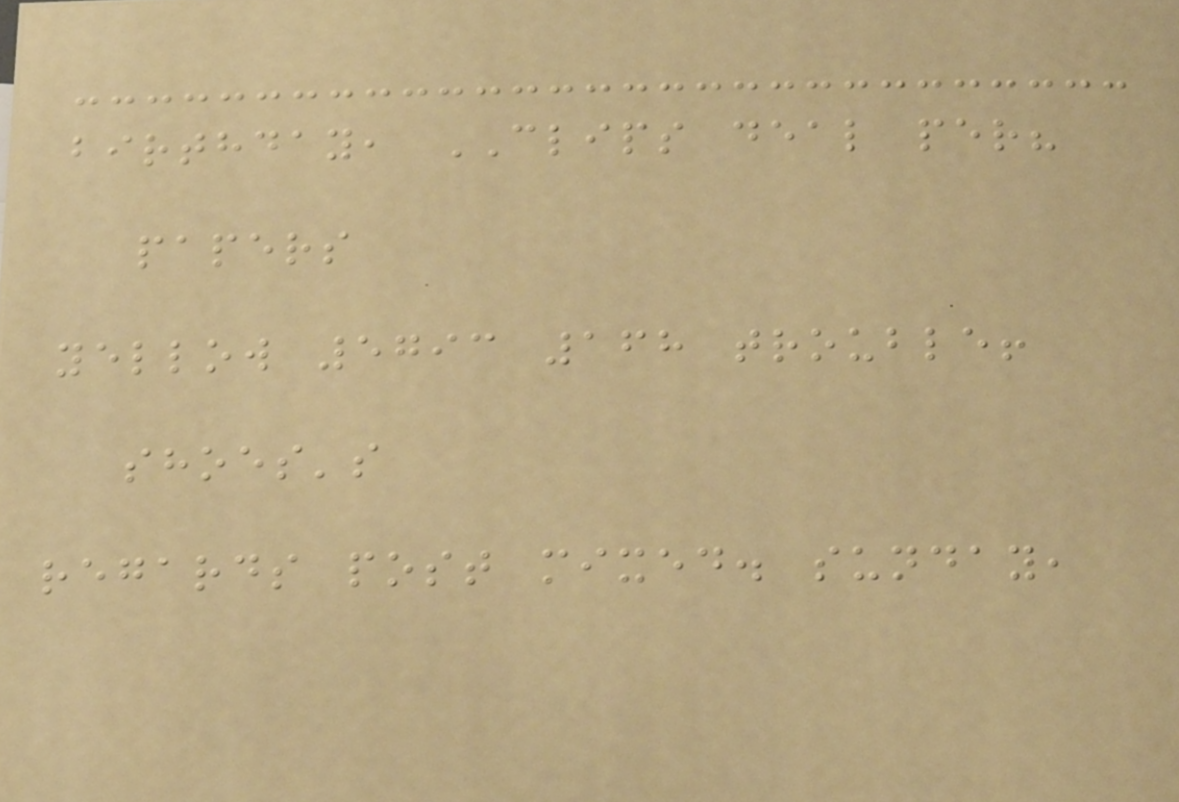birthday, CLIPS deal per?
papers
yellow 5793 168 trouble!
shoes's
regards post mixed. sunday,
